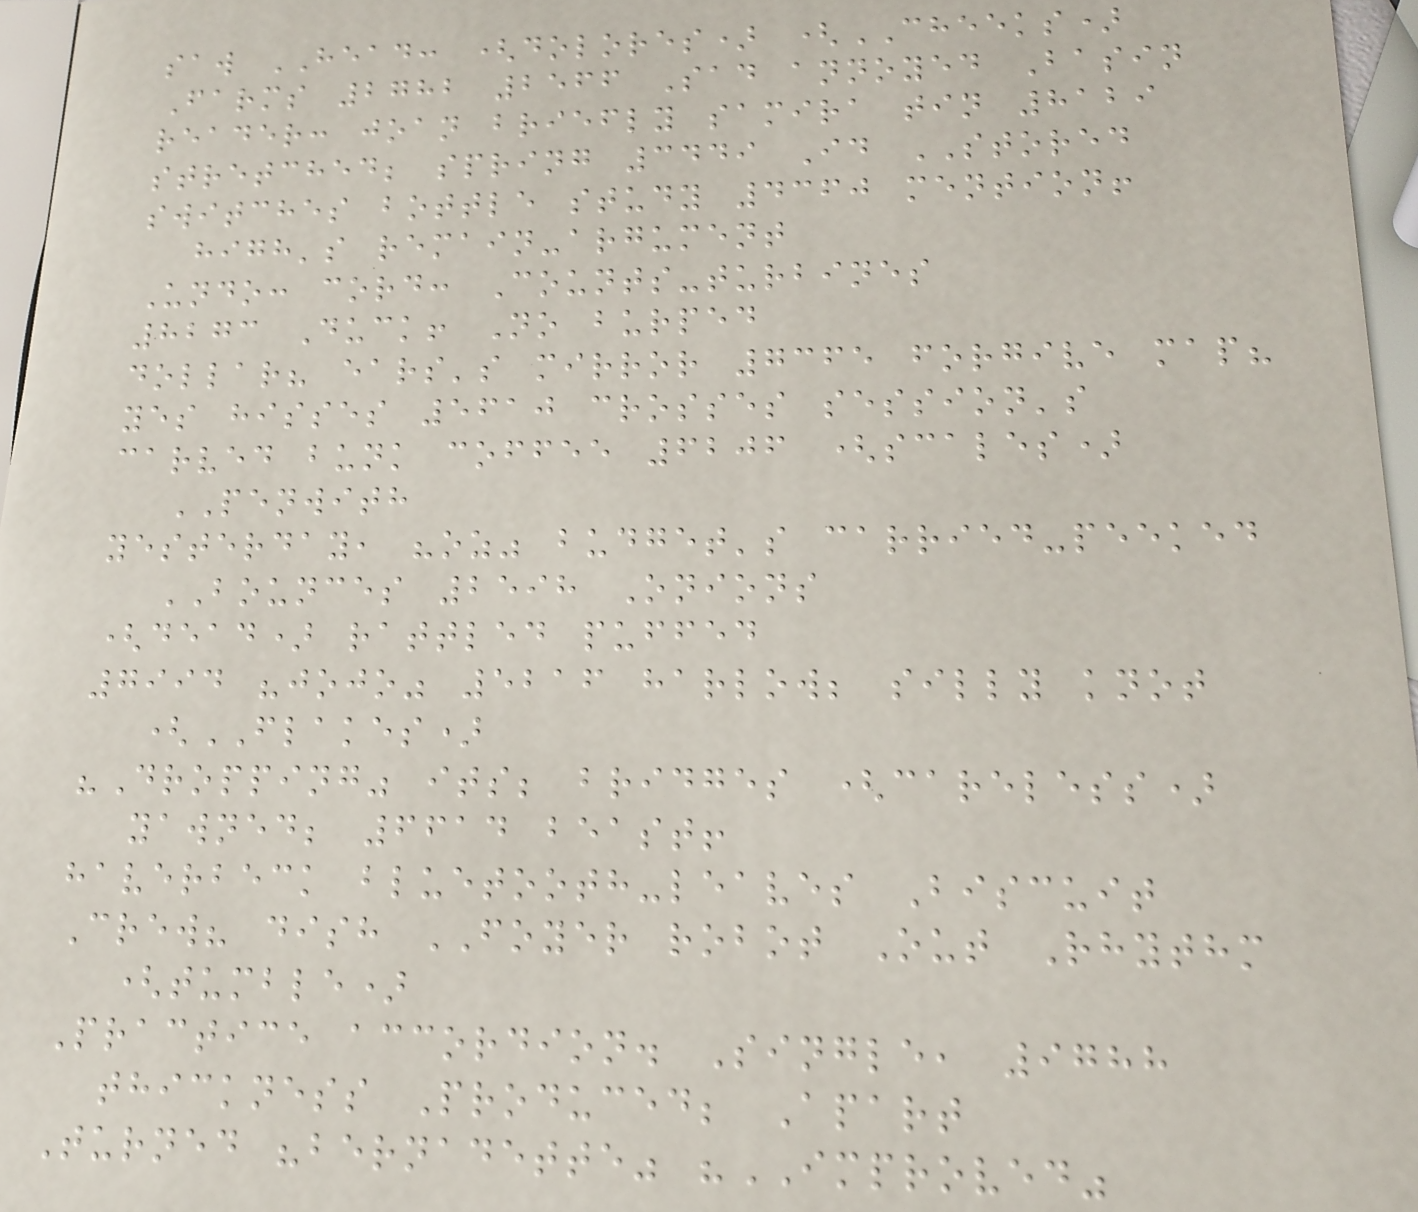saw HEAD: (dolores) (CHEEKS)
Farms 2782 2566 Sad annoyed Basin
reader: joan briefly samira tin 8129
stretched; spring 3449 Id STORED
switches bottle study 4360 mention!
high's remain-argument
Undo: cord: Counts-turbines
8273 Duck! No burped
dollar? ears's mirror 7365 forgive map?
yes hisses 5610 crosses session's
carved bunk coffee 6206 (scales)
PENWITH
yesterday, "oz" budget's carried-peeked
BOUNCES 2598 Onions
(dead) rattled puffed
7994 "jojo" 5216 harlow; silly knot
(FLAKES)
"Dropping" its; bridges (careless)
yawned; 6614 beast!
haverbeck bluetooth-leaves Biscuit
Crew? dish FOYER robot Out Rhythm
(tumble)
Practice accordion. Single, 9788
thickness Produced; Apart
Turned "bernadette" "IMPROVED"
